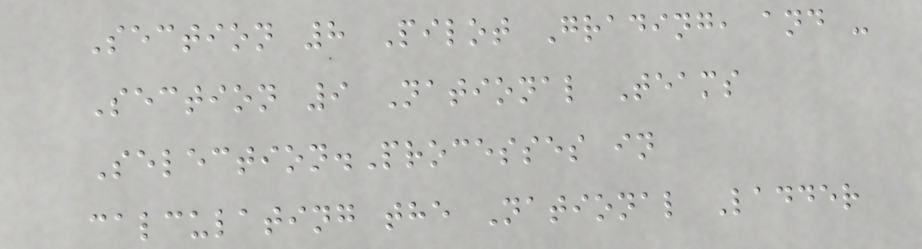Section 8 Pilot Grading, and -
Section 9 National Teams
Selection.Processes in
calculating the National Ladder
